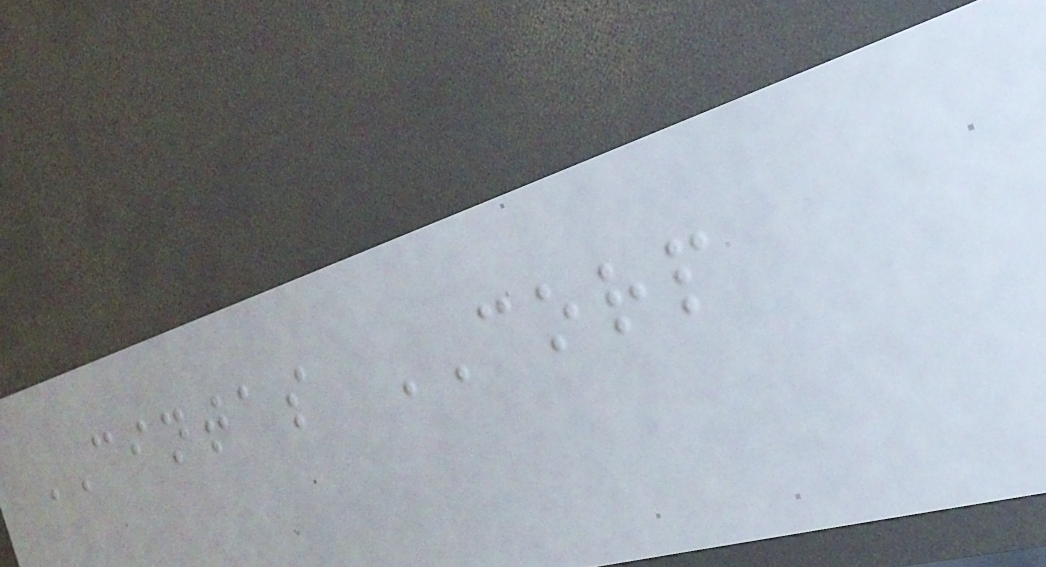CINTAS CORP
